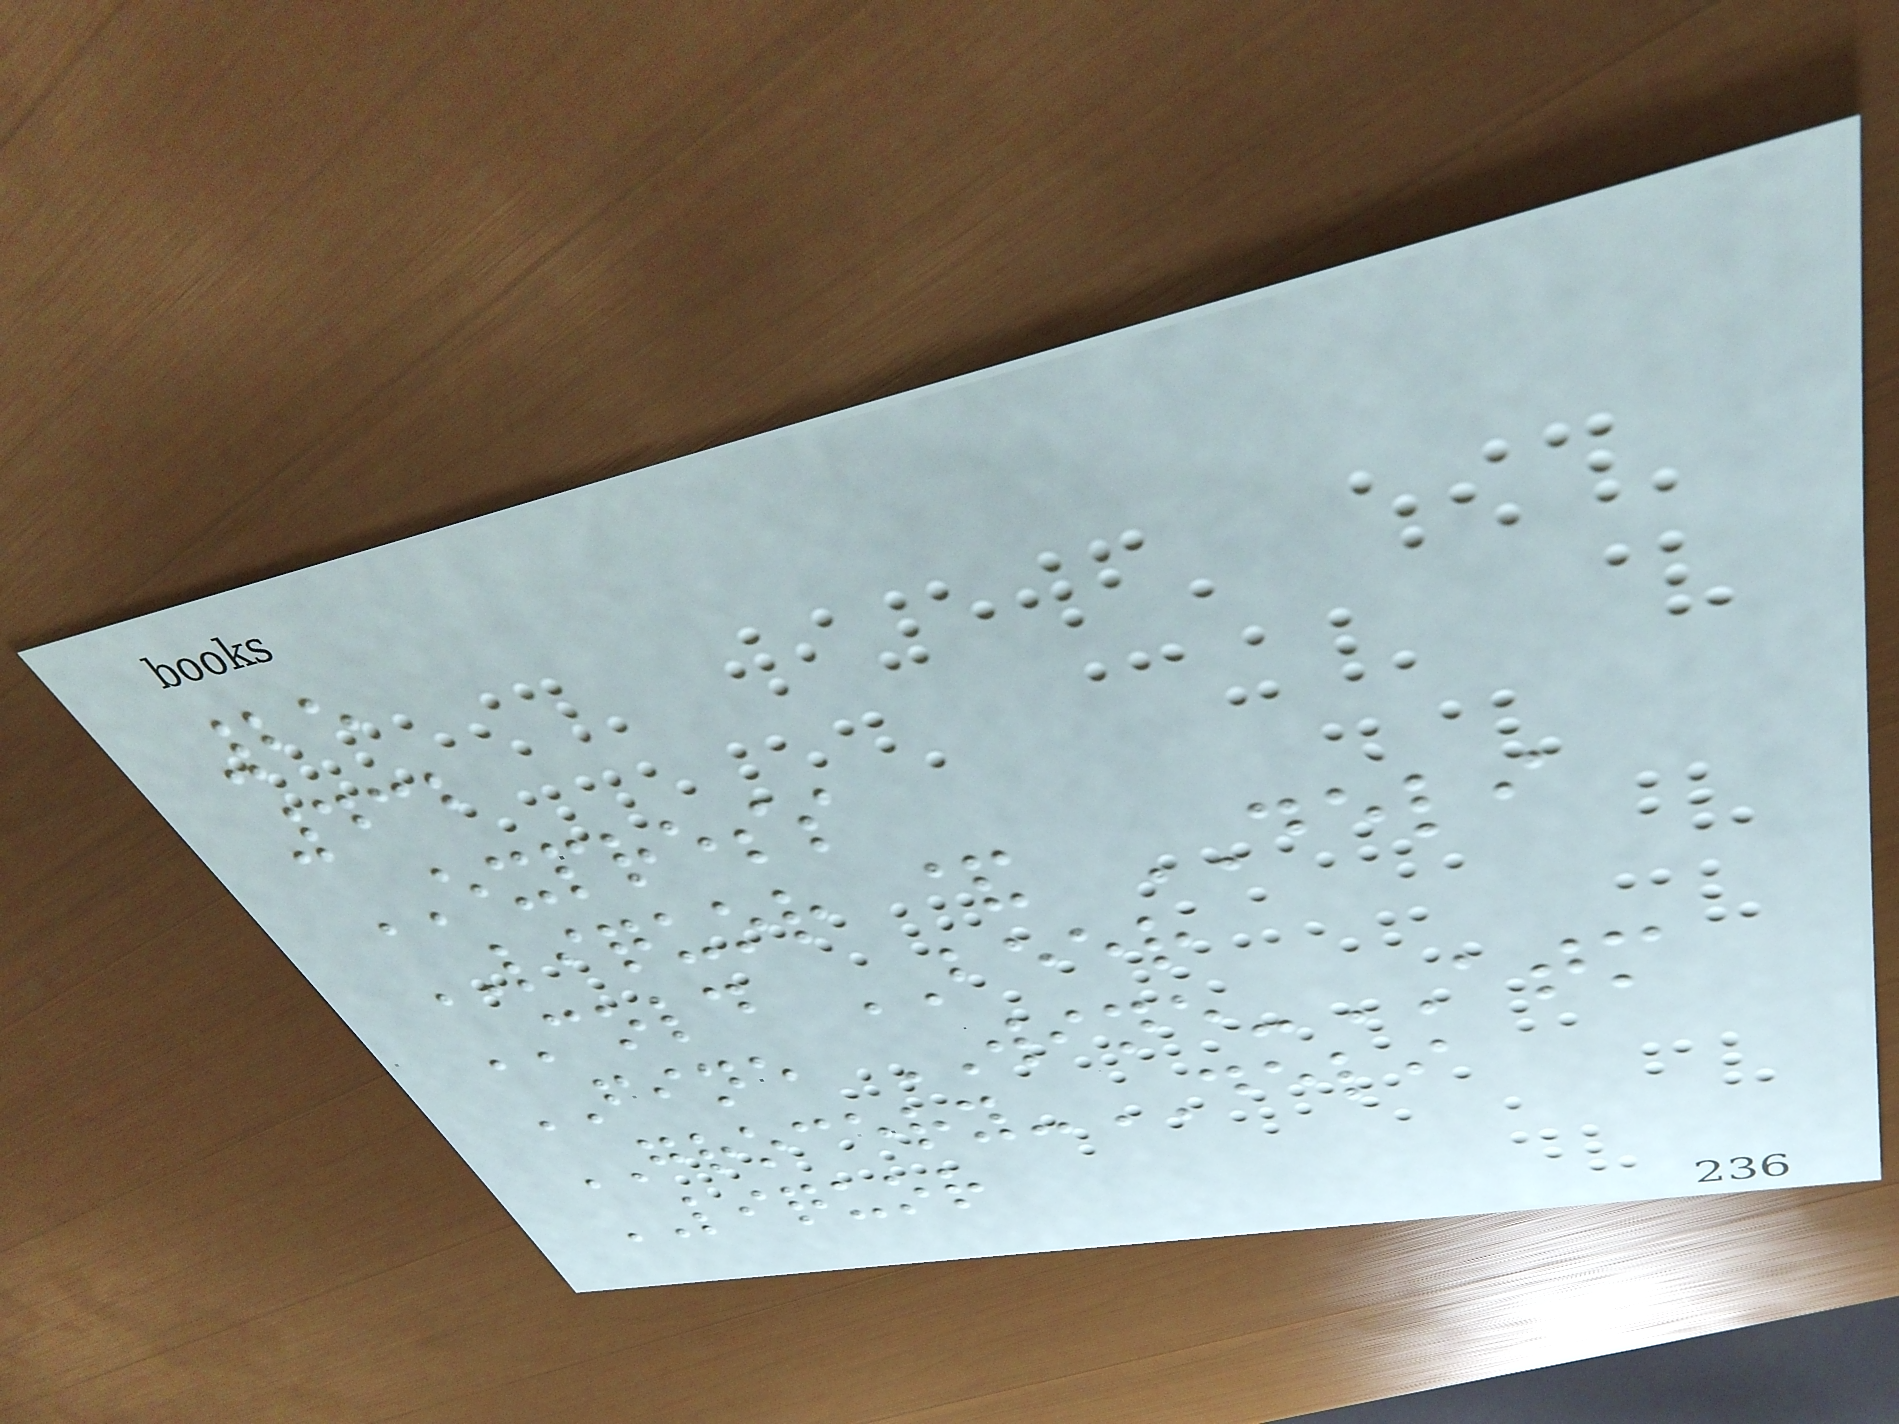25
432
EXPRESS
LIQUOR & DELI
COLD BEER
FINE WINE-ATM
GROCERY-DELI
LIQUOR
